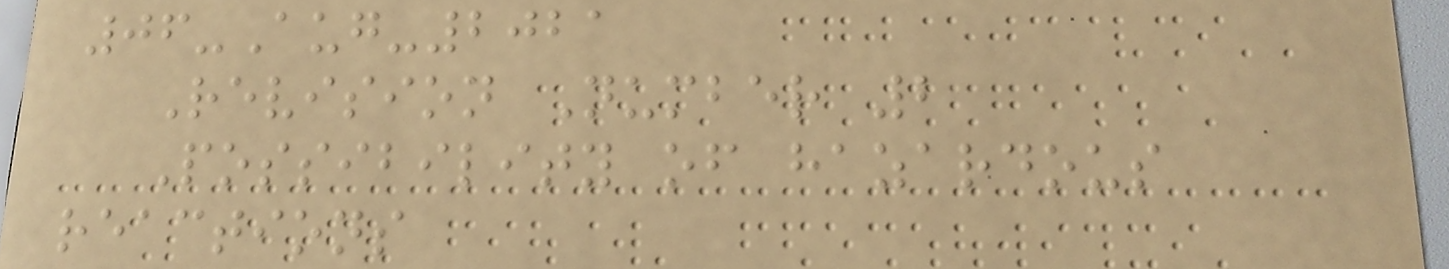06-Aug-2021
Revision Number 2
Possibility of hazardous
reactions
